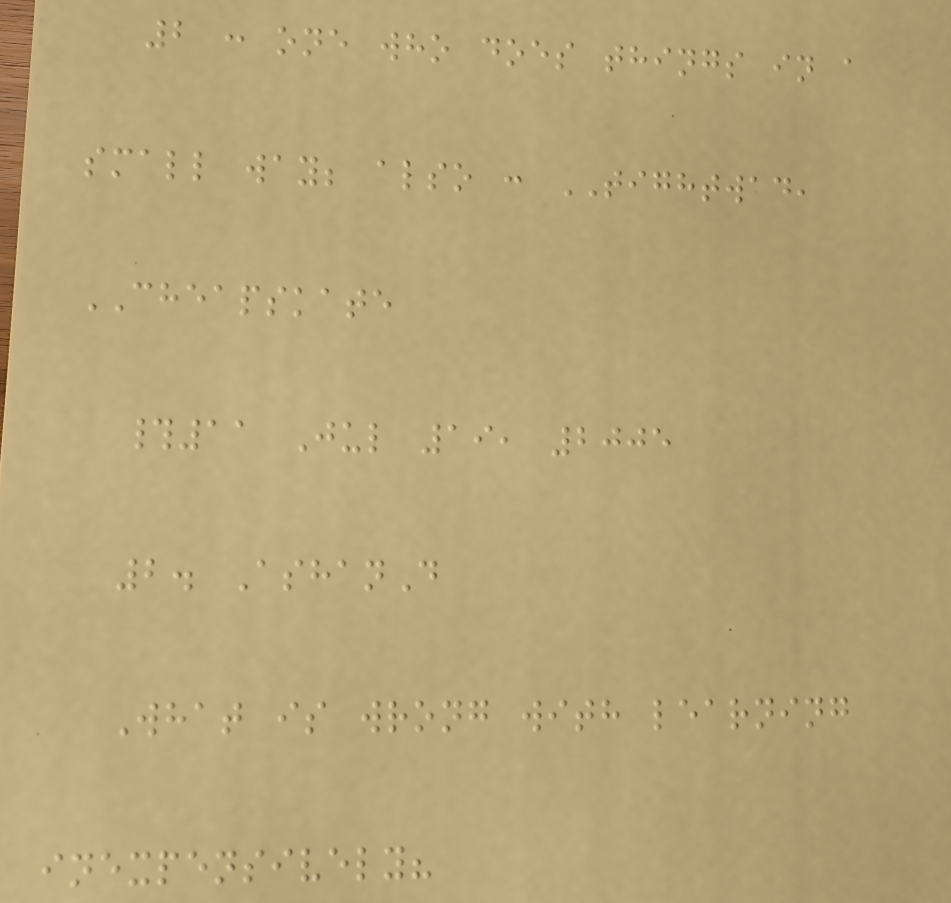2 : one who does things in a
small way; also : TIGHTWAD,
CHEAPSKATE
#11 Jul 19, 2005
2. AshanD
What is wrong with learning
inexpensively?
